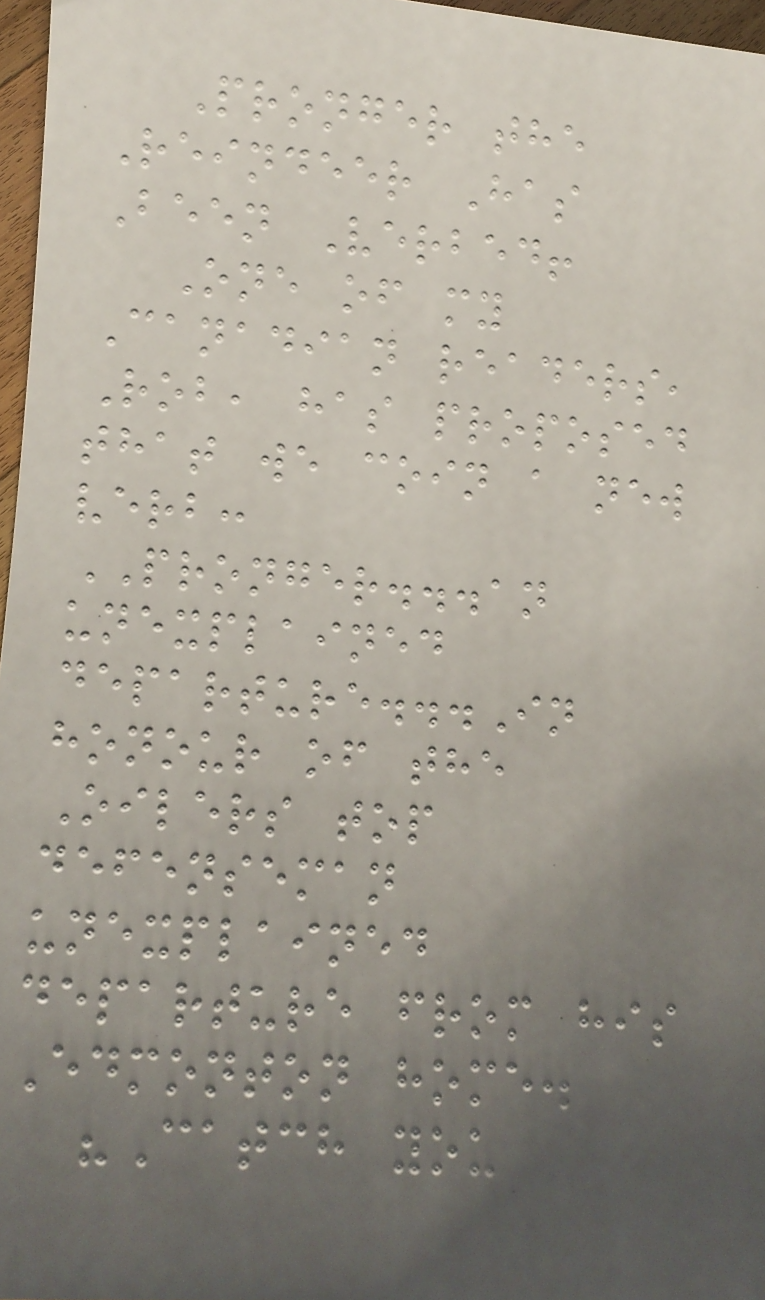Pronger the
Reindeer Has
Been Verbed!
One of my
Canadian readers,
Rob, has proposed
that we coin a new
verb:
PRONGER...an
unexplained
departure...In
honour of the
Oilers top
defenseman
unexplained
departure from his
Edmonton home.
"Catch you
